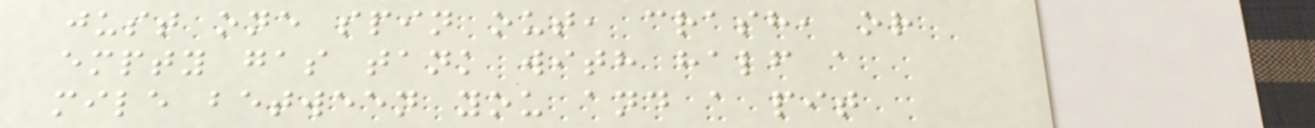just one spin out, crash, or
empty gas tank with half a
mile between you and a pit
